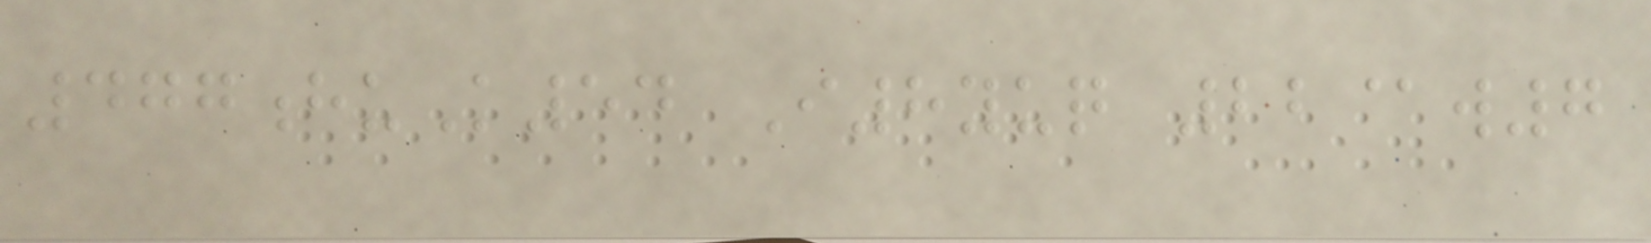477huK54 I8yuq 22@w7
